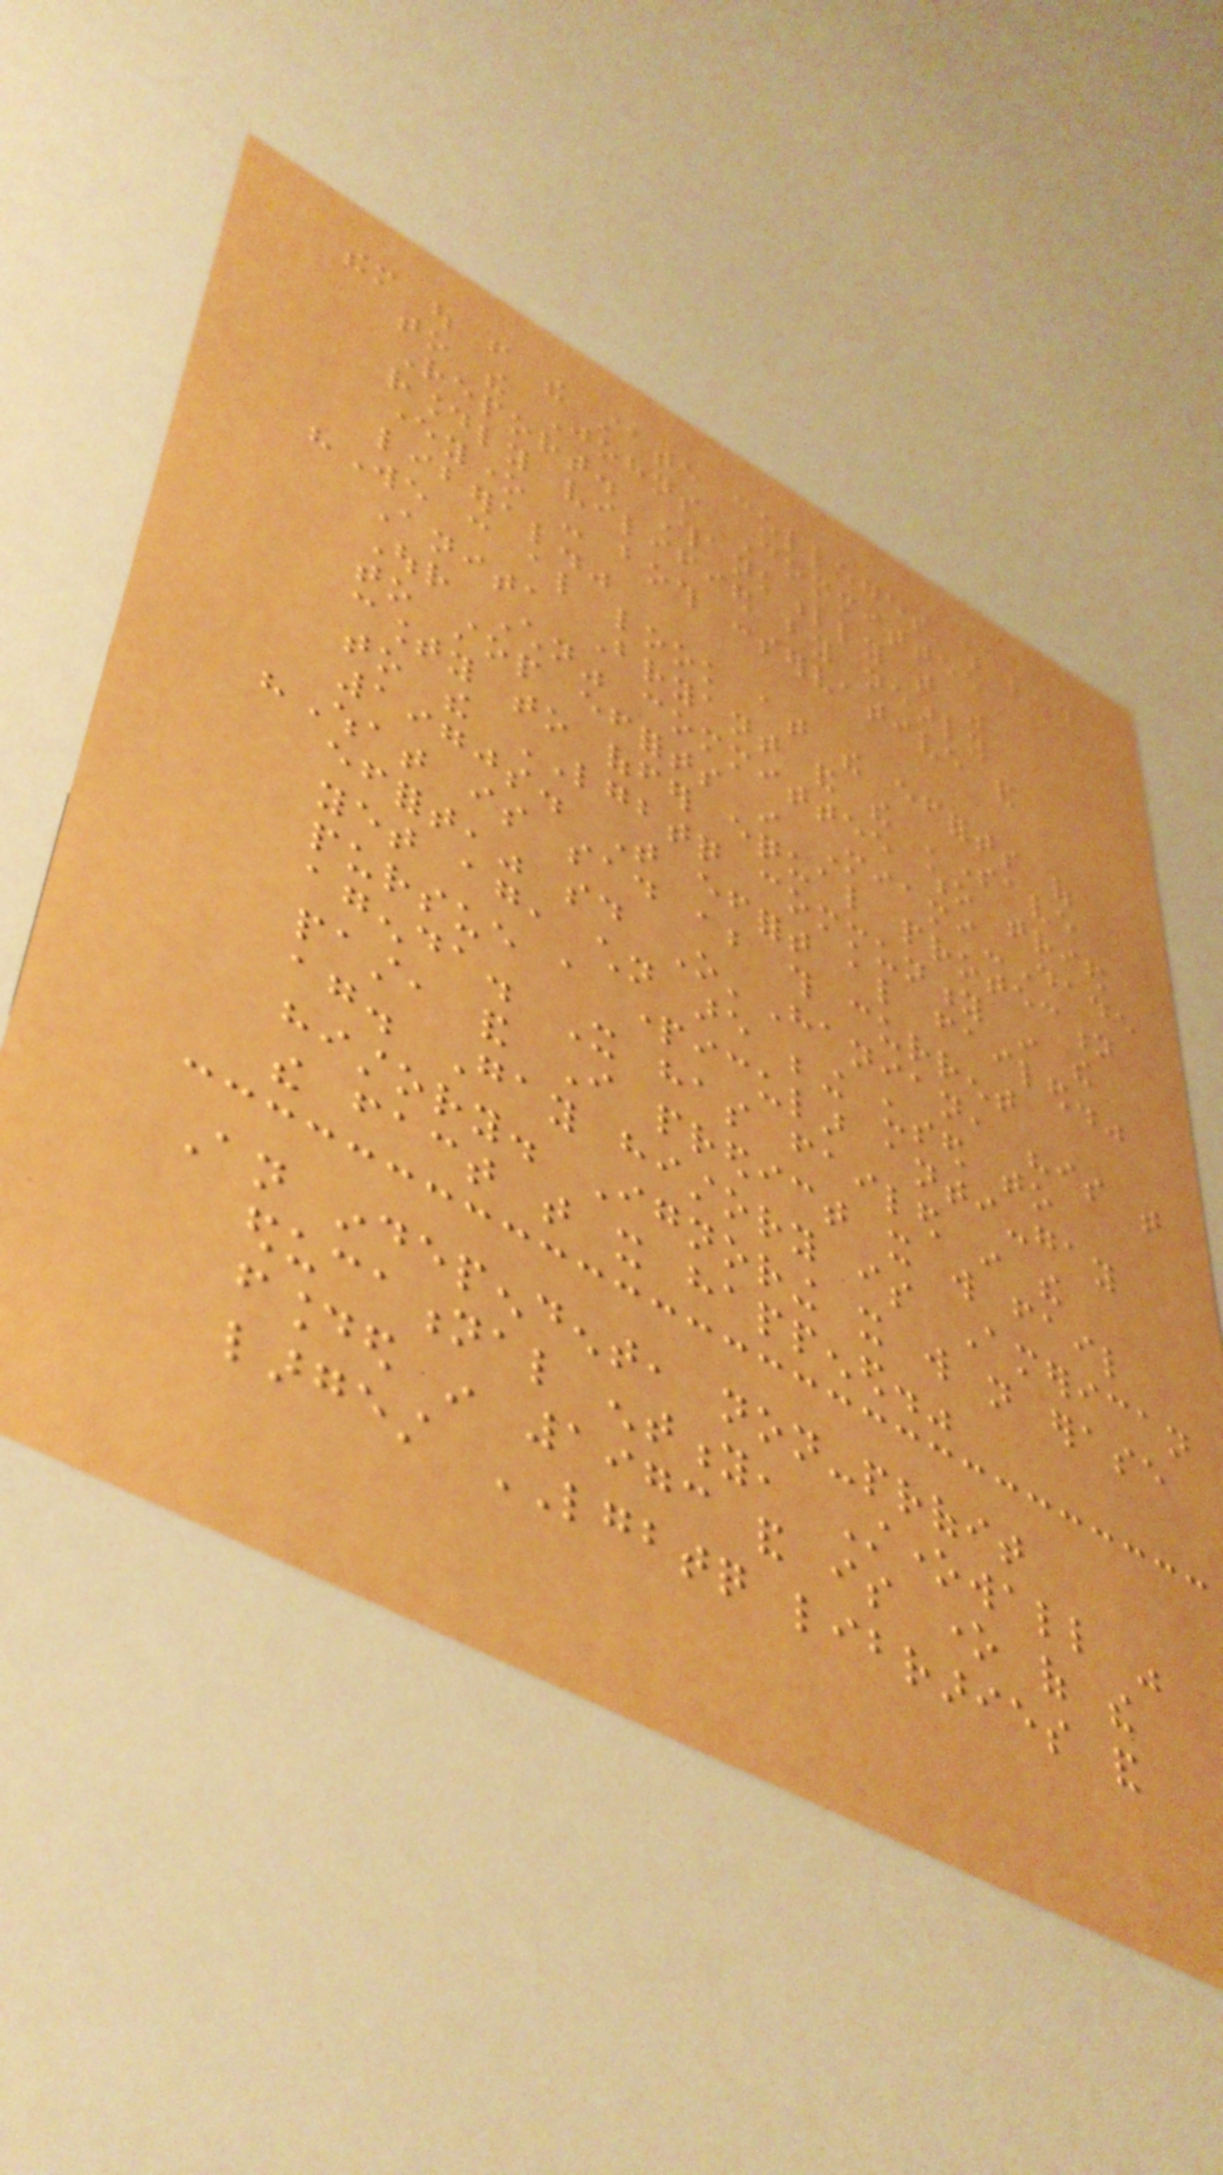them out from the state colleges which lead
to the Johns Committee
Report. Thankfully that was
roundly vilified by nearly
everyone - both conservative and
liberal."
"We can also look at the efforts of
Anita Bryant and the 'Save
Our Children" committee who tried
to stop efforts in Miami-Dade
county to offer equal protection
to the LGBTQ community in the
1970s. That effort also failed."
"What is sad about this current
effort," said O'Hanian, "is that
yet again, children are being used to
pursue a particular anti-gay
agenda. It has failed in the
past, and I predict it will fail
again. Gay history is American
history. Ignoring it will not erase
the fact that it happened."
An independent, non-profit
educational entity, Stonewall was
founded in 1973 and is one of the
largest LGBTQ libraries and
